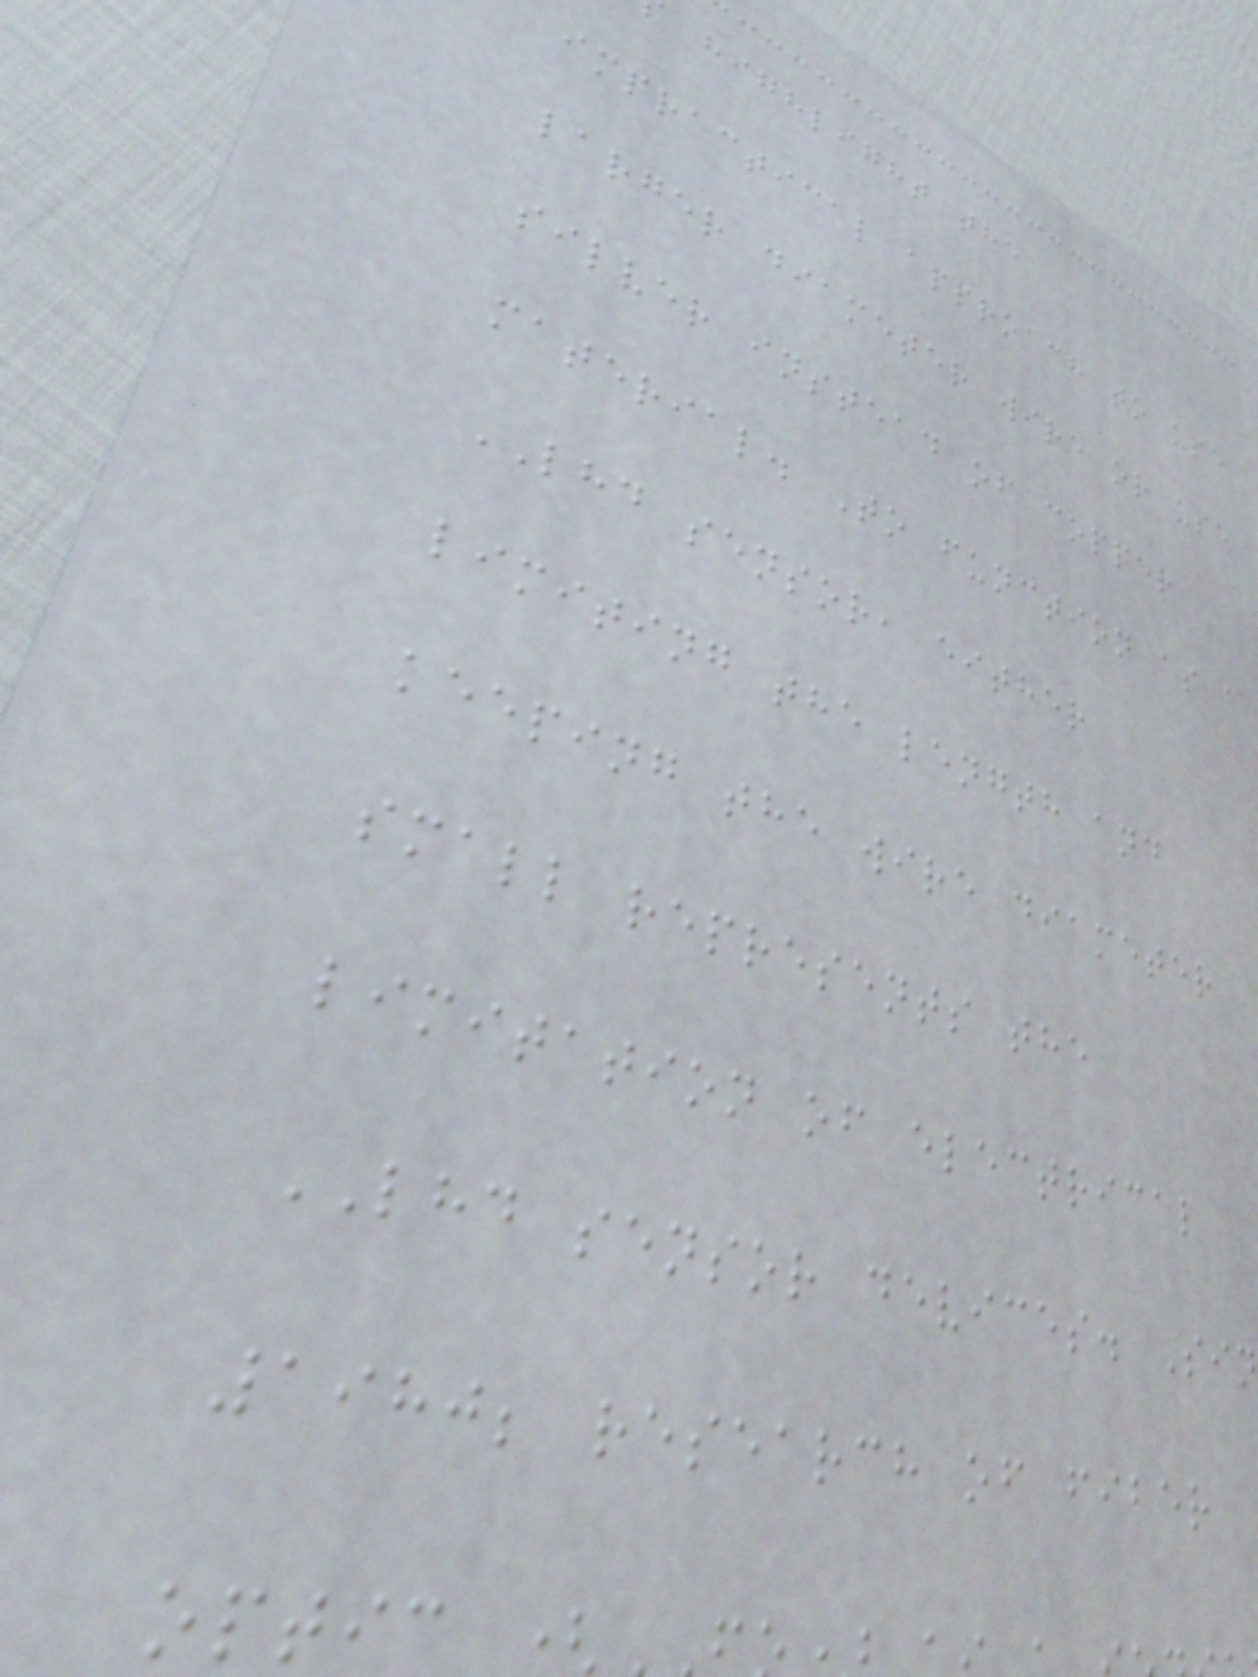highlight the
impractical approach to use
larger diameter wire or use
silver instead of copper
material. To function as a
LHD sensor, either
limiting the length and
keeping the wire diameter
small represents the
limitation of electrical
LHD sensor devices. Sin
1980; research of fiber
optic (
